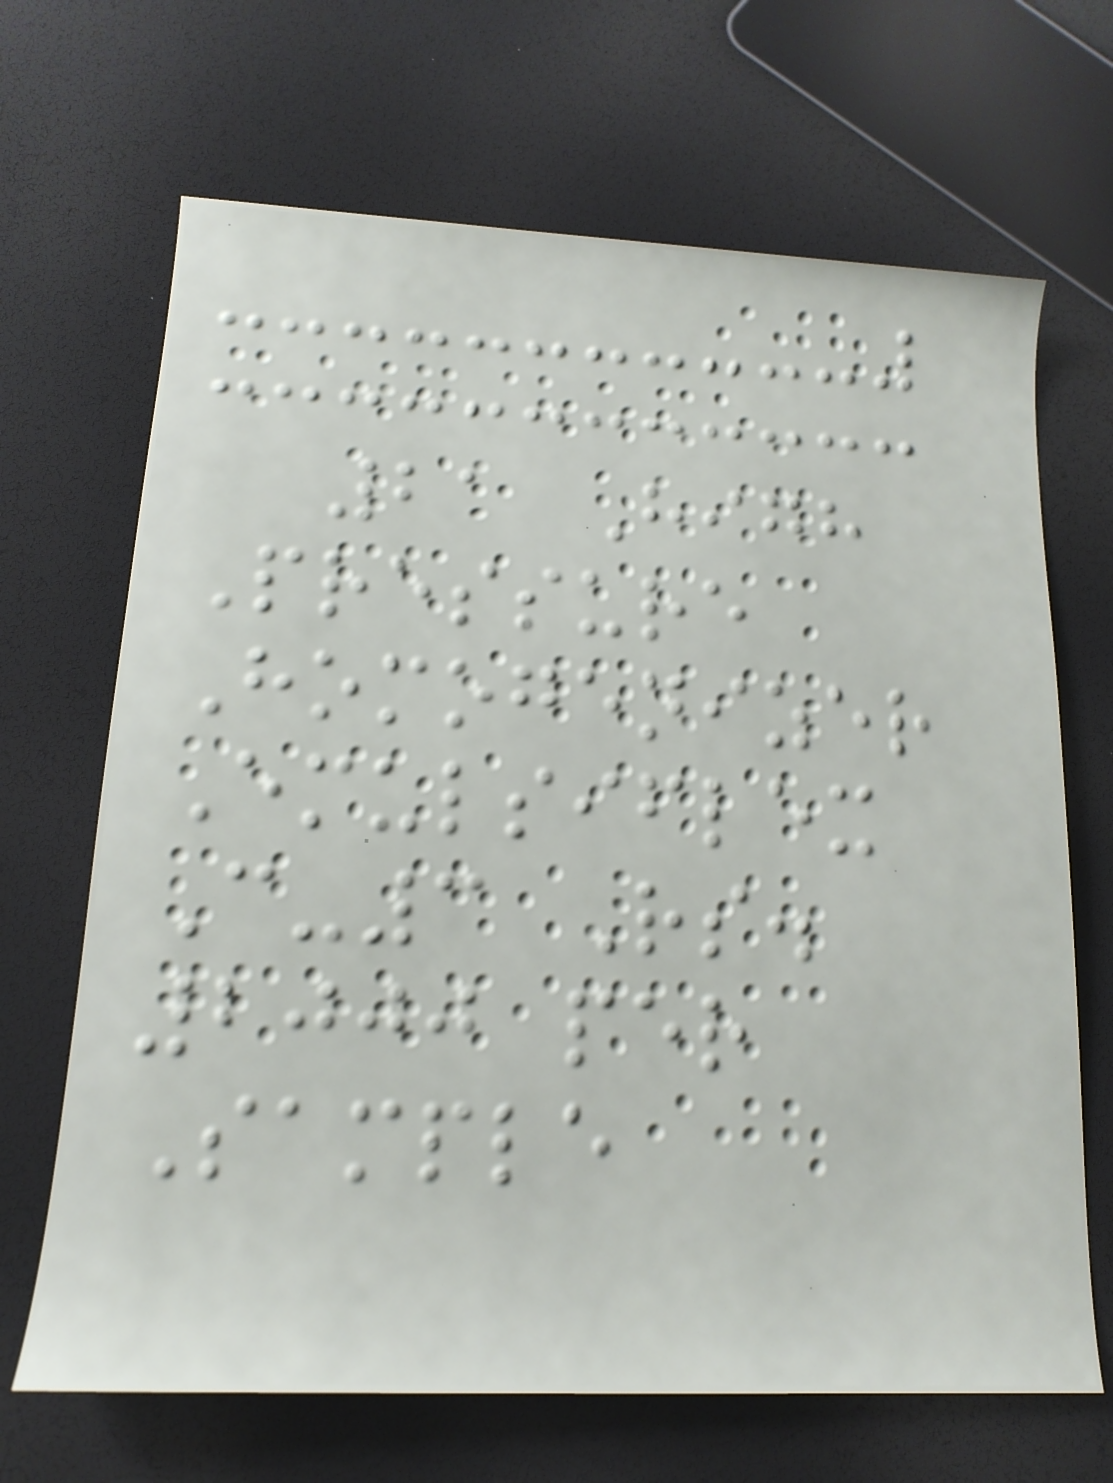21 High
Pressure
Homogenizer
Emulsiflex
C-3 Rs.
2000 per
Sample
